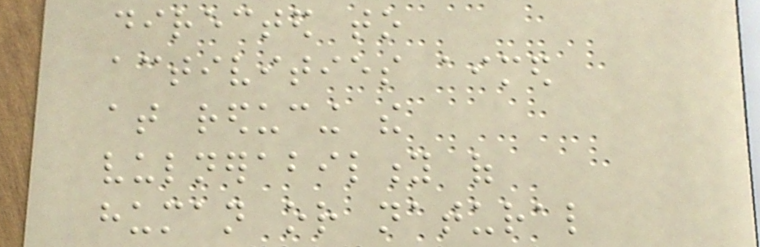directed to
activities aimed
at reducing the
vulnerability of
human or natural
